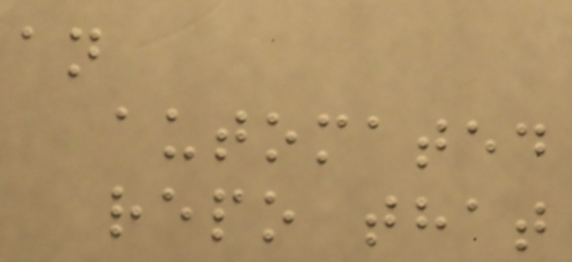an
automated
repo that
